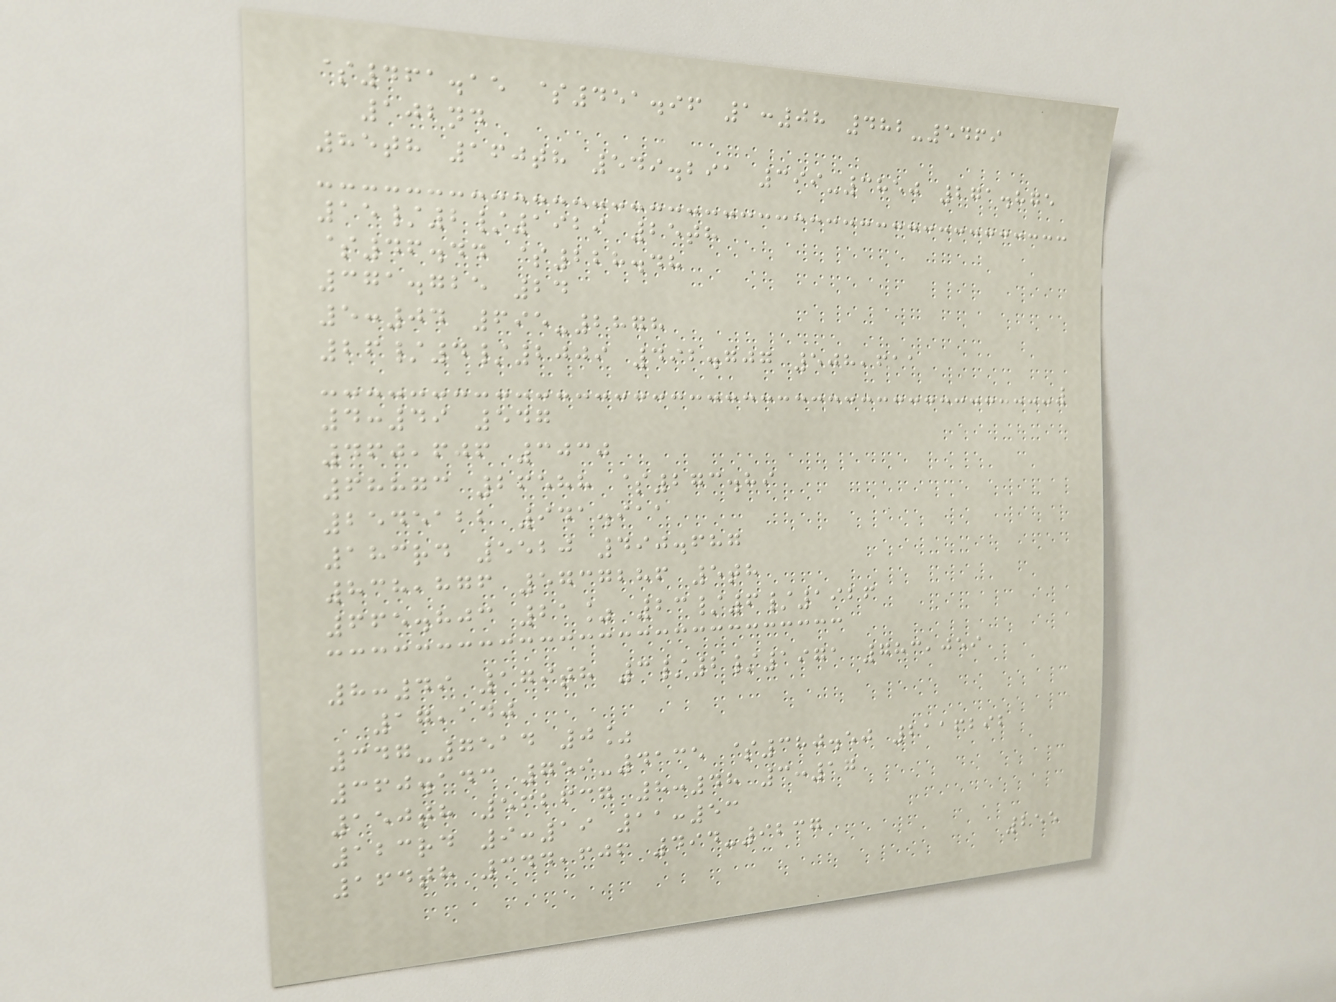$461.15 $451.96 1:08 482-5469
102nd
85th 160th 549.291 399-3850 271.875
15/2/1929 25th
$46.44 $228.48
371.725 24
5:04 695-2878
26/4/2009 492.707 508,611
4:49 547
460,606 3030
68873 26588 $273.89
2545122 941.911
183rd 5520 490.687
838,876 5737286 5th
665.803 21% 23/6/1926
8:49 179th 3/2/1971 783,059
17,140
347-7514 0%
360.143 759-4135 $380.50 2116292
150th 562637 8:48 3:17
123rd 9:19 11:53
164th 344,606 494-9237
255
